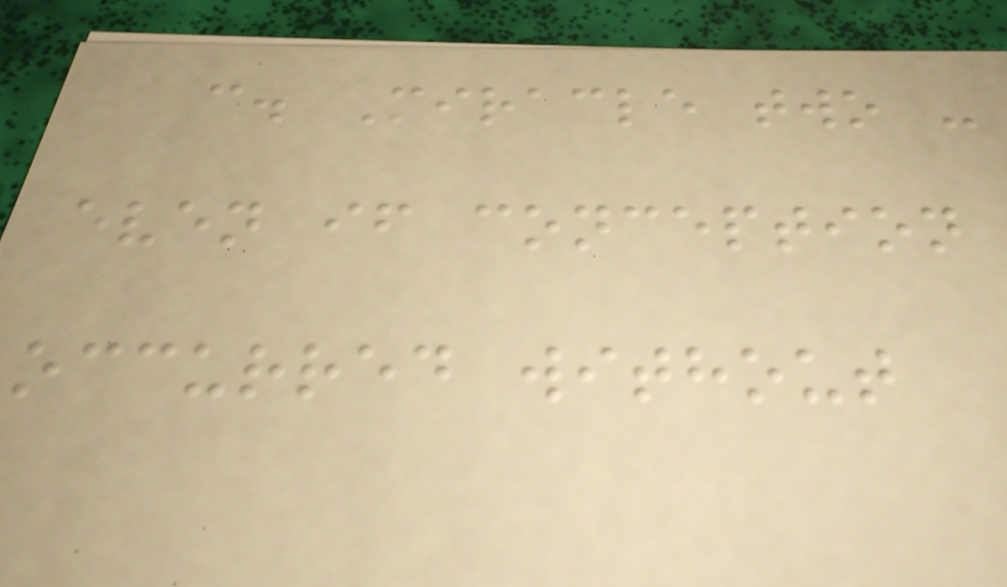c. Miracle two -
even if conception
occurred without
